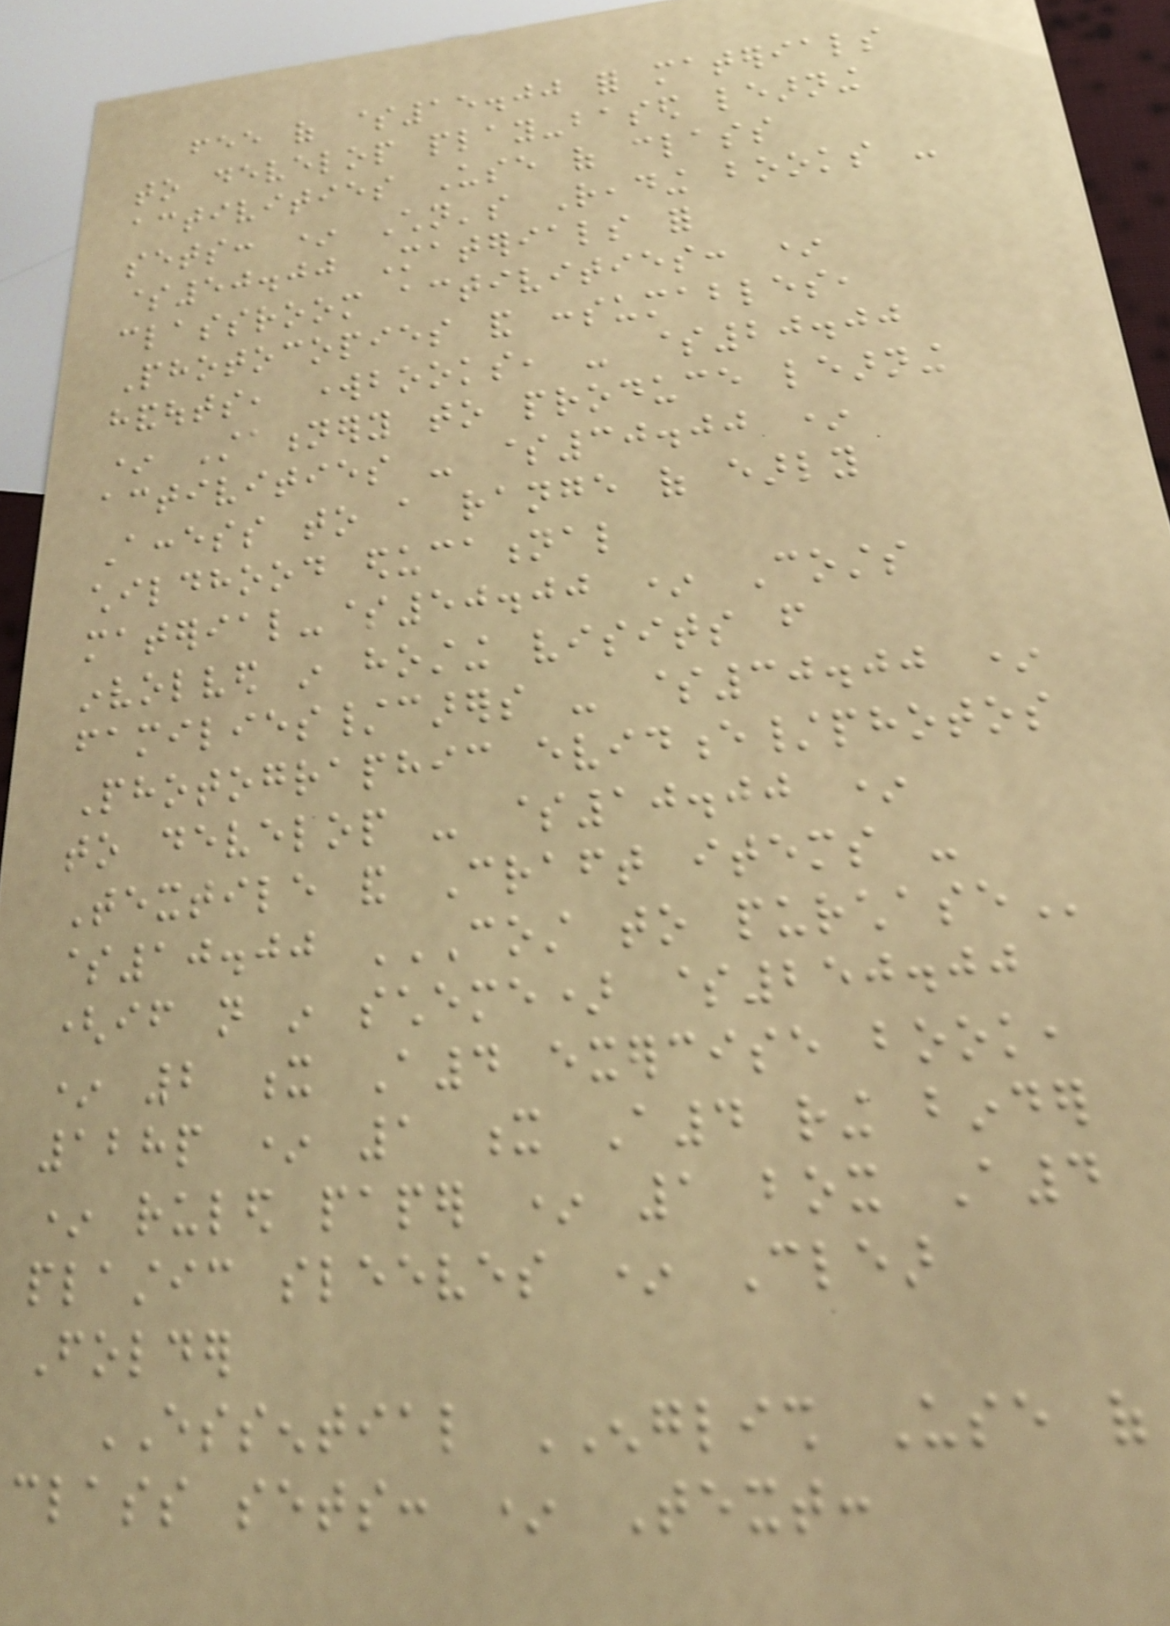fee of $15.00 for materials
to develop play-based learning
activities Use of class
sets: * Children's Reading books -
$50.00 Materials for
classroom activities: *
Photocopies and consumables,
handouts, workbooks, - $20.00
* Stationery to produce learning
activities - $30.00 *
Access to a range of early
childhood educational
material-$50.00 * Costs
involved in hosting visits from
families/carers - $30.00 *
Photographic evidence/photos
to develop - $10.00 *
Textile and Craft items -
$10.00 COST TO PURCHASE
(if not in scheme) $250.00
* 2 x A4 exercise book,
128p * 1 x A4 ring binder
* ruled paper * 1 box A4
plastic sleeves * Clear
Folder
ESSENTIAL ENGLISH Use of
class sets: * Text:
